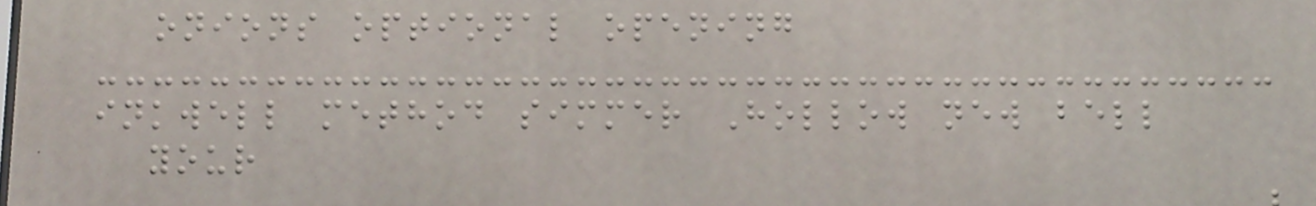onions optional opening
inkwell method simmer Hollow new bell
your
